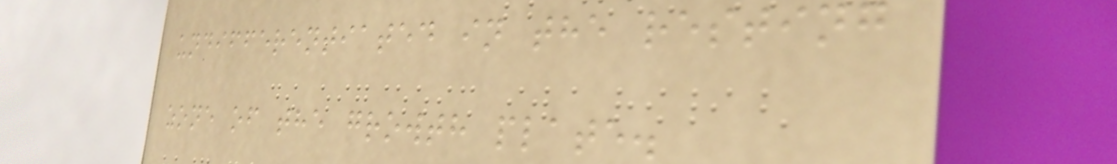undifferentiated in the resting
zone of the growth plate.
